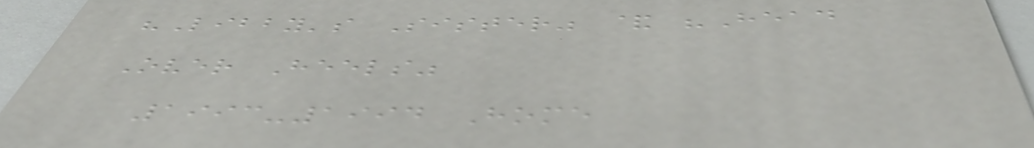"Libby's Sister" & "Head
Over Heels"
1993-1994 Home
